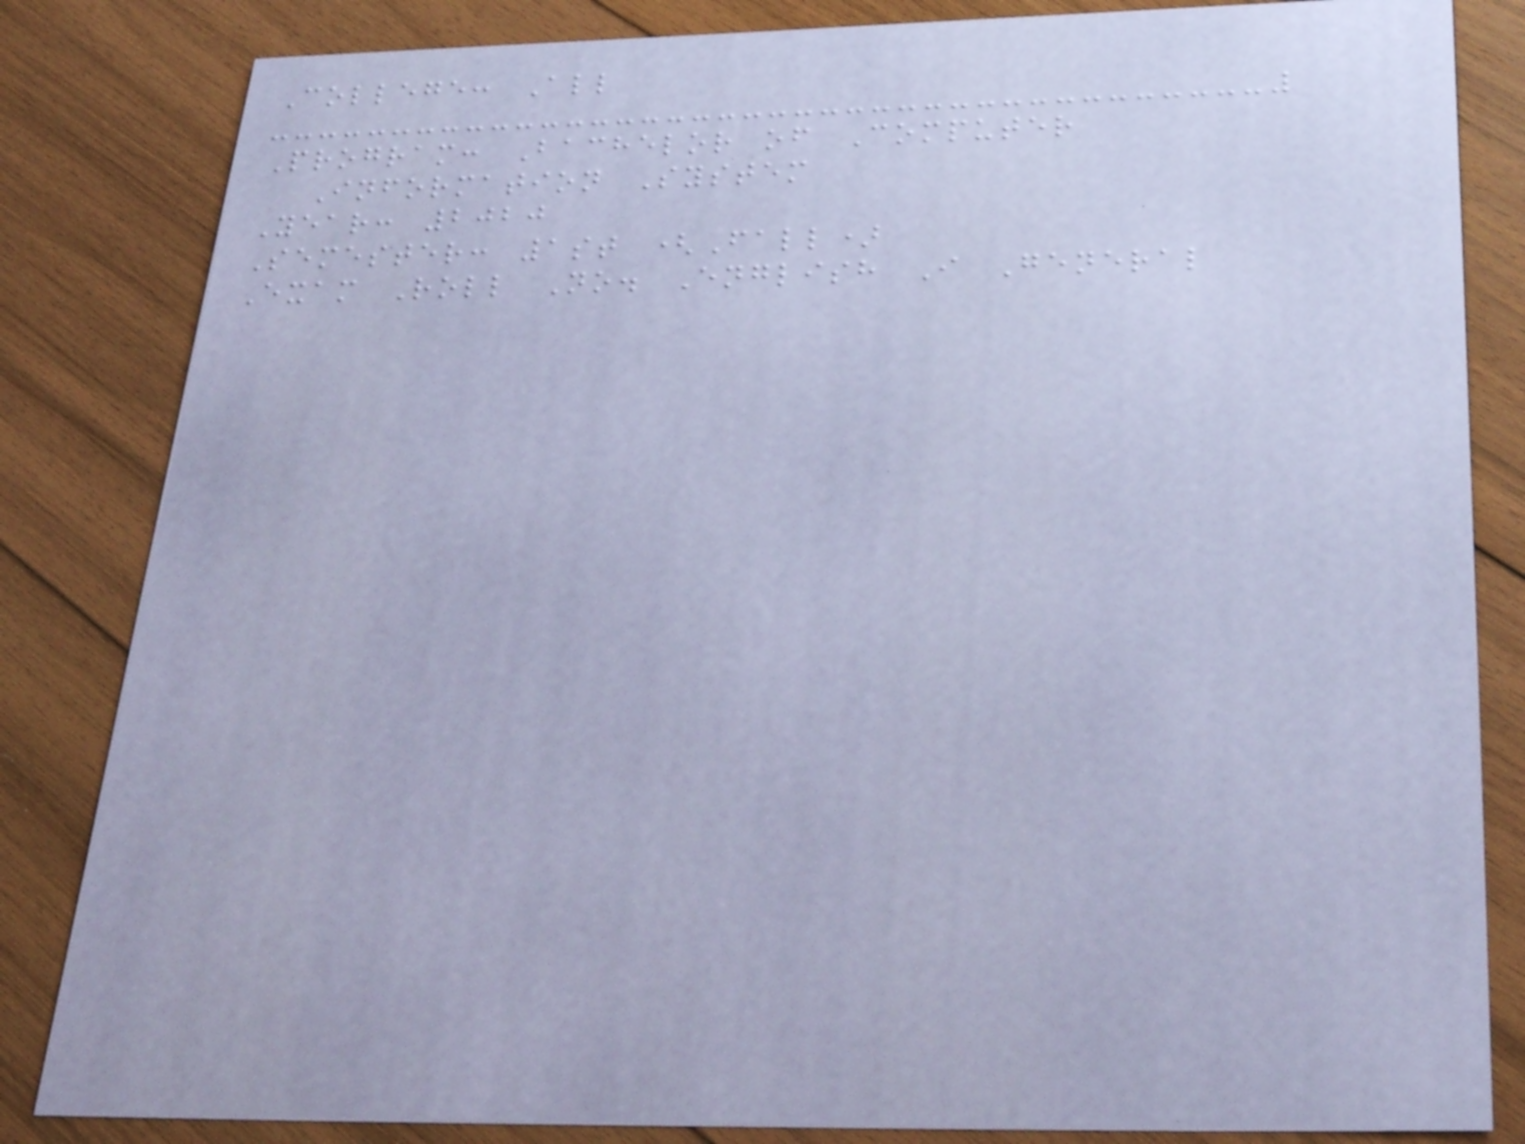College: All
Program: Bachelor of Computer
Information System
Year: 2020
Semester: 1st (Fall)
Exam Roll No. English I General
